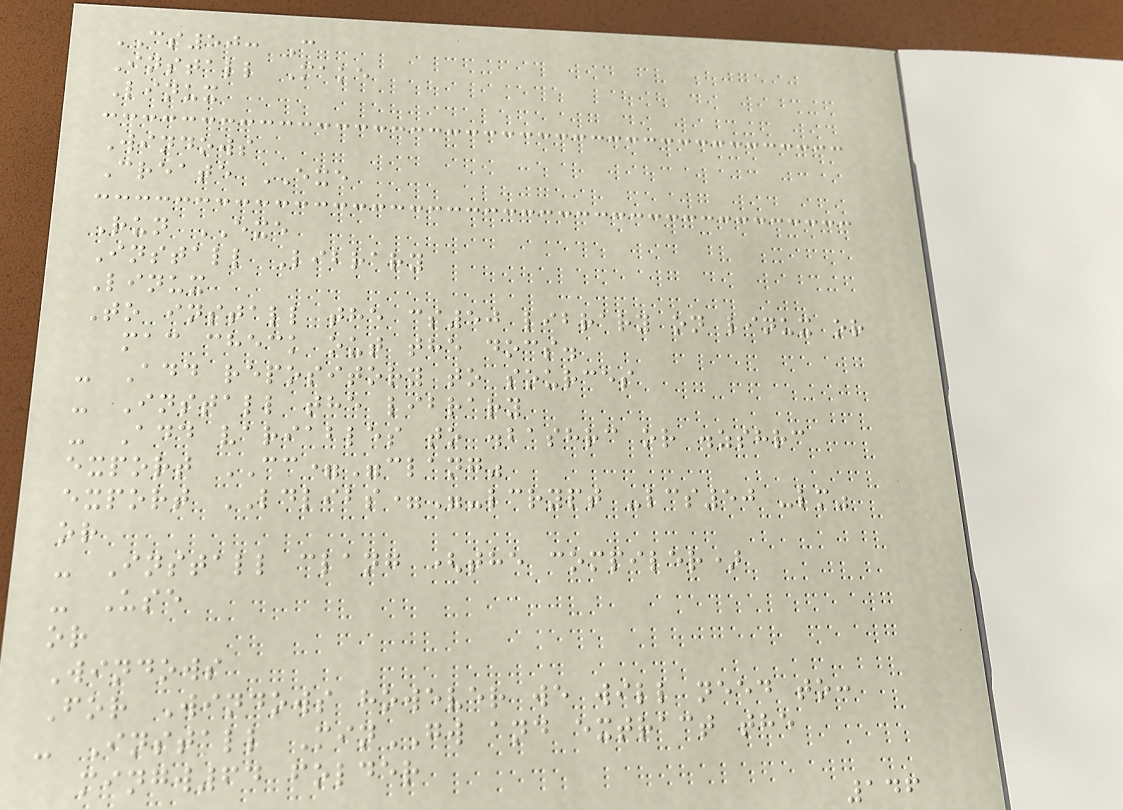CS50: C
Install Make
Linux
Windows
Create EXE
Run EXE
Install Library
Linux
To install the cs50 library on linux or
mac check out the docs.
- Add repository to sources
- Install the library
- Add variables to .bashrc or .zshrc
export CC="clang"
export LDLIBS="-lcrypt -lcs50 -lm"
or
- Install clang (the compiler)
- Use
or
Windows
For Windows however we will need to:
- Install MinGW and extract the
mingw64 folder
146
